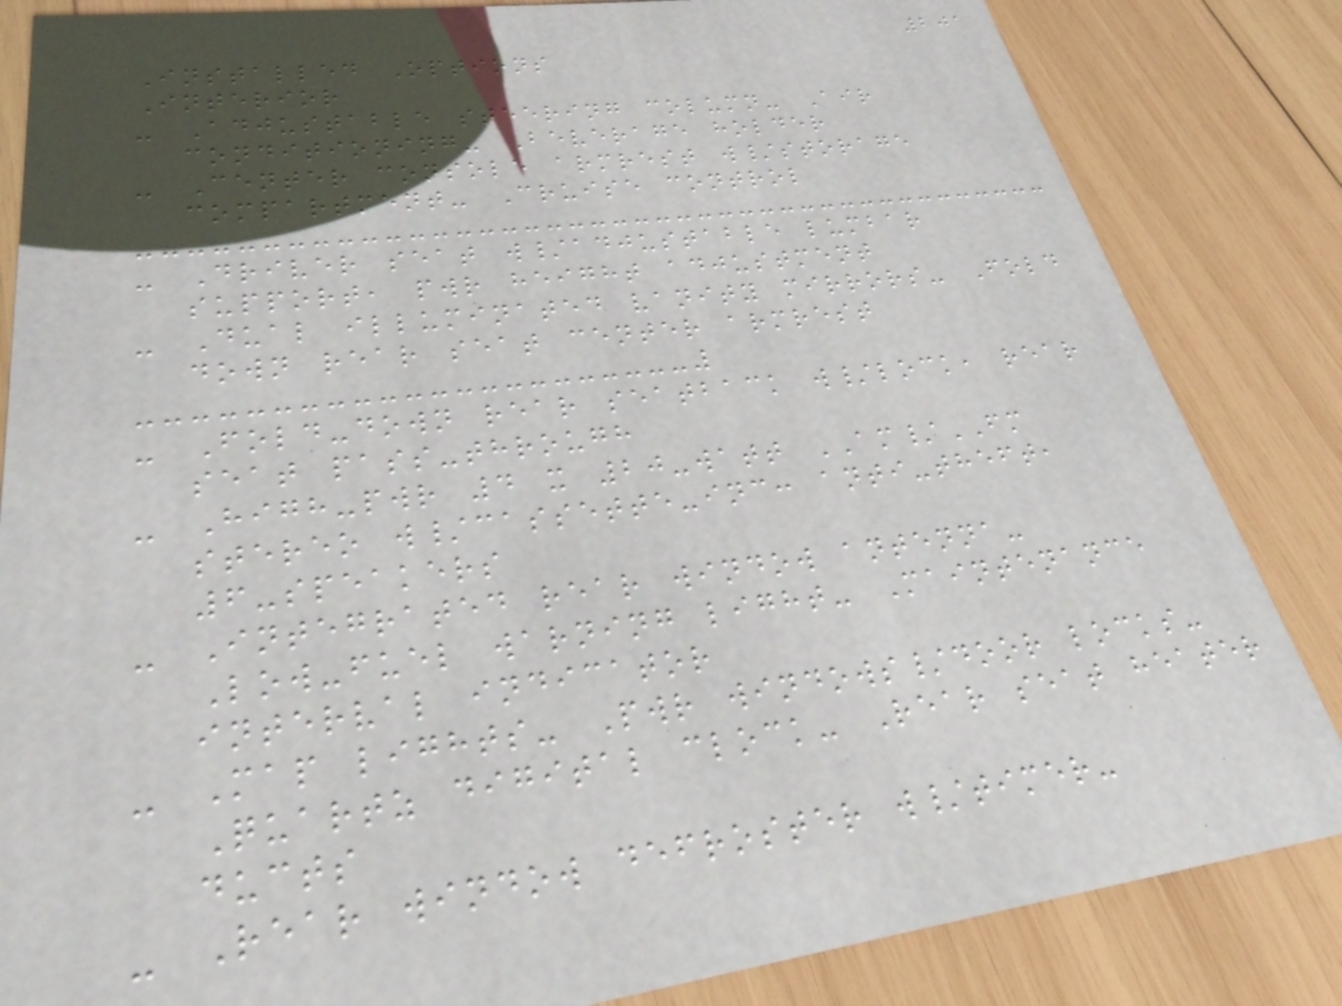201
Installed Options
Interior
- Adjustable steering column- Air
conditioning- Beverage holder
- Center console armrest w/storage
compartment- Cruise control
- Driver seat w/adjustable lumbar
support, pwr height adjustment
- Dual illuminated vanity mirrors- Fold
down rear seat center armrest
- Fold-down rear seatback w/lock, rear
seat pass-through
- High-pwr 4 x 20-watt AM/FM
stereo w/cassette-inc: anti-theft,
6-speakers
- Integrated rear window antenna-
Low-fuel warning light- Maintenance
interval indicator
- Map lights- Pwr windows/door locks-
Quartz digital clock- Rear seat heater
ducts
- Rear window defroster w/timer-
